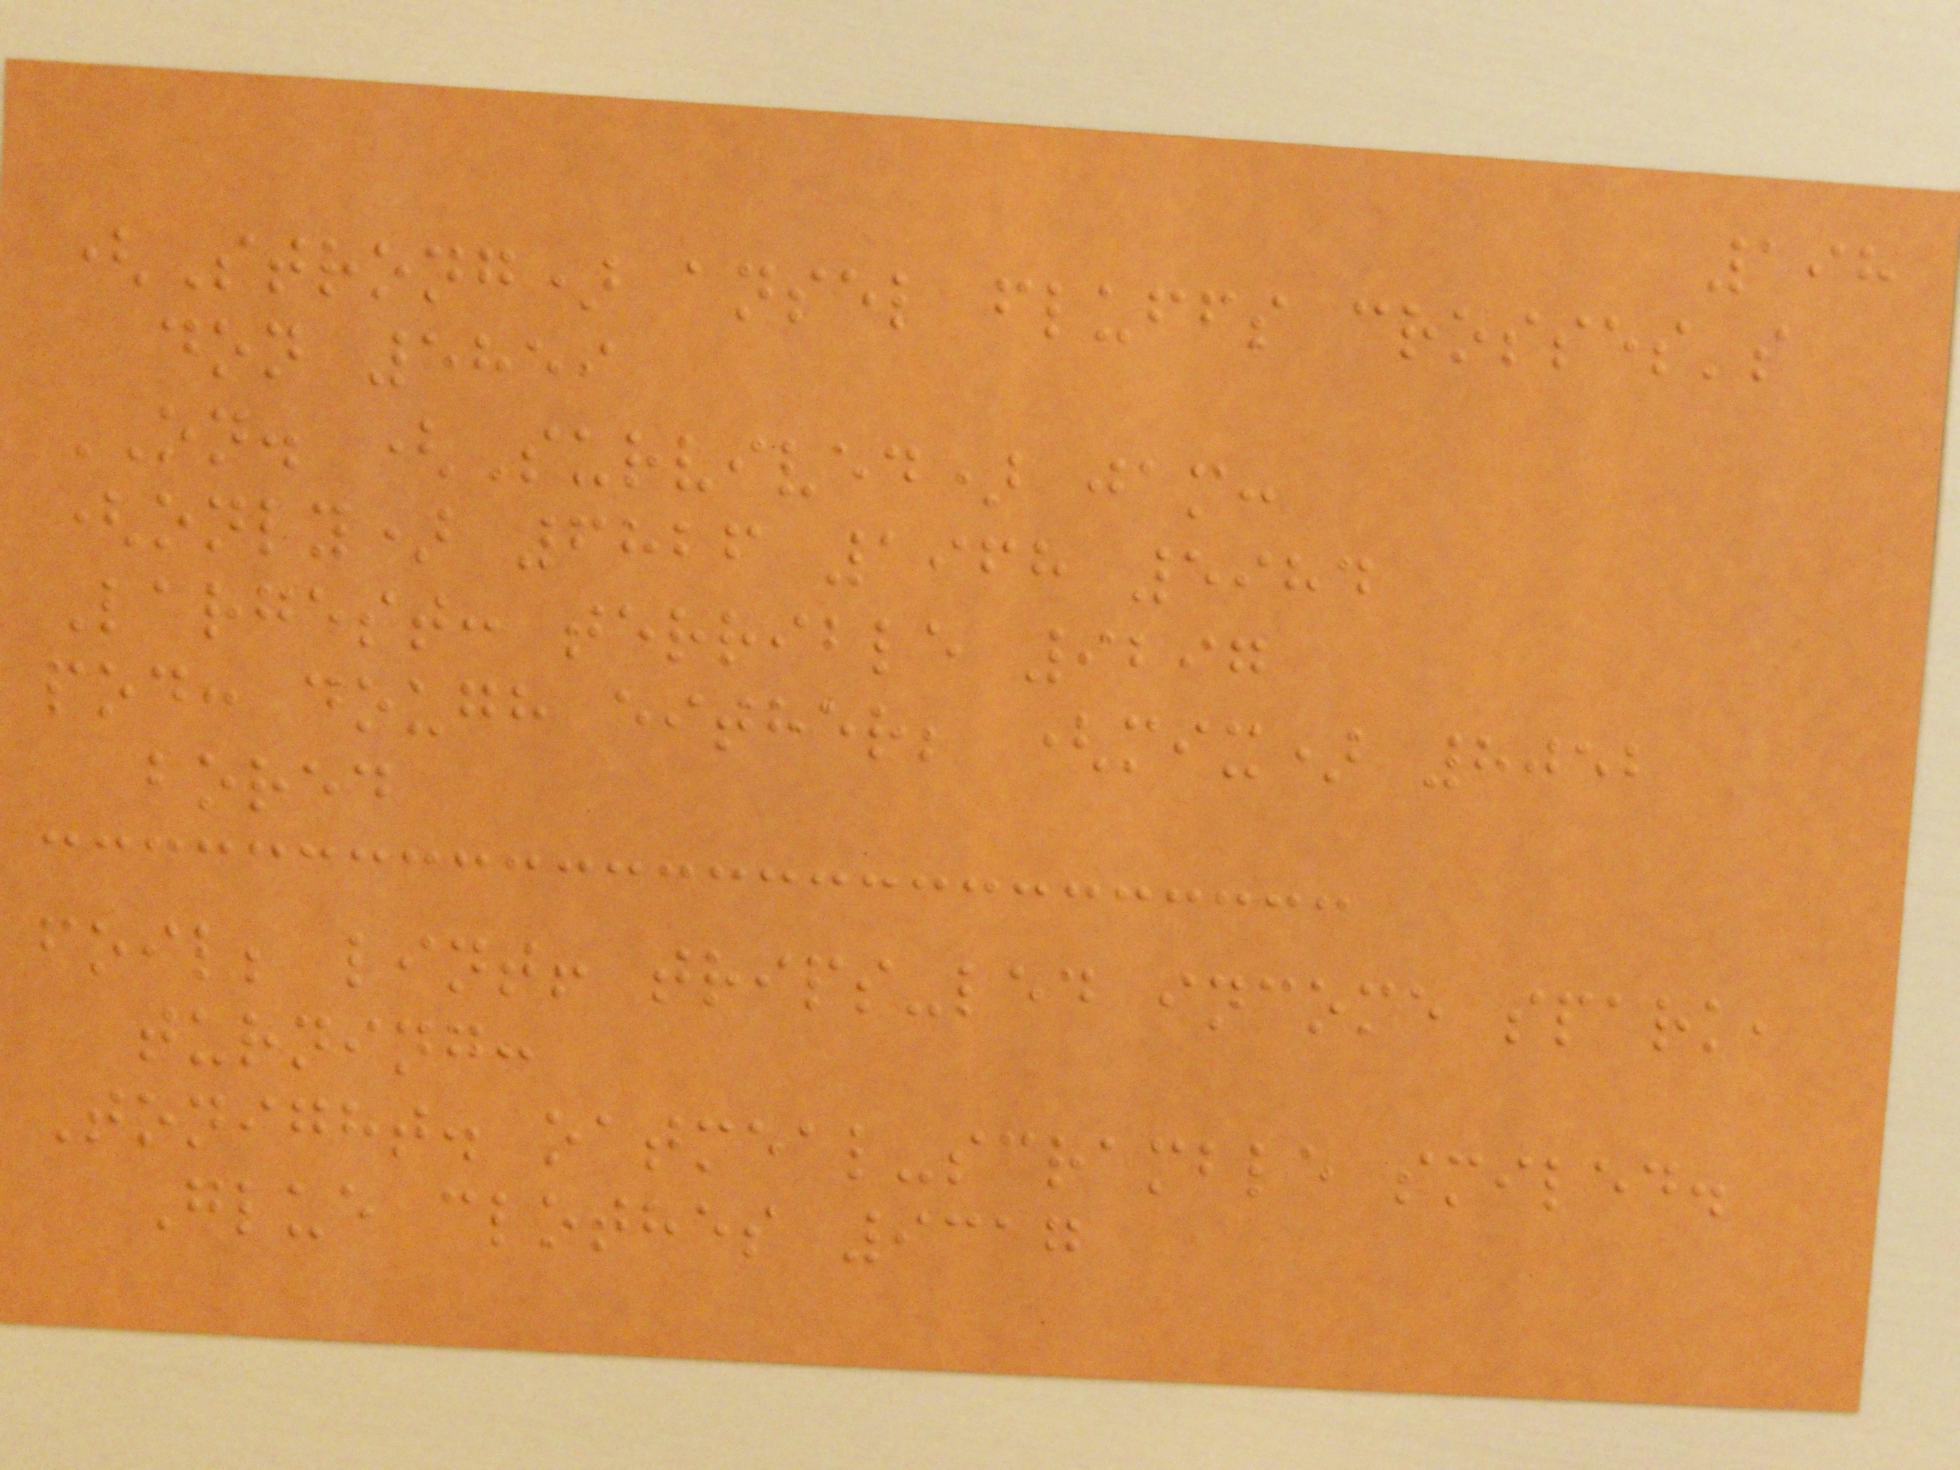198
(Strong) ansel fluffs crosses's
don 5859
ON. (Survived) jam:
(only) 6826 1968 5984
Largest: terrible 9297
pod: dough either; (mix) 8052
bored
foil; lint! trips-led income spark,
turning:
Tonight. oatmeal-scramble smiled.
Glue clothes 9317
